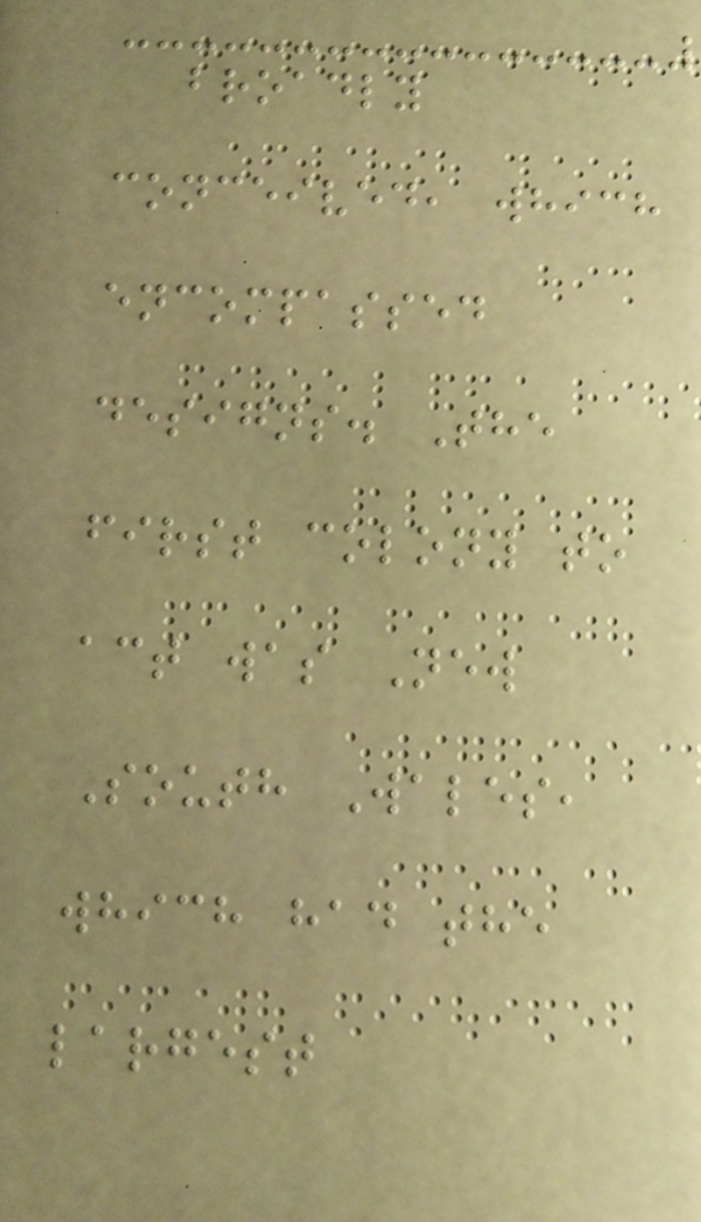broadly
conceived, which
encompassed
designs. The
first colony to
act was New
South Wales,
which had the
largest
